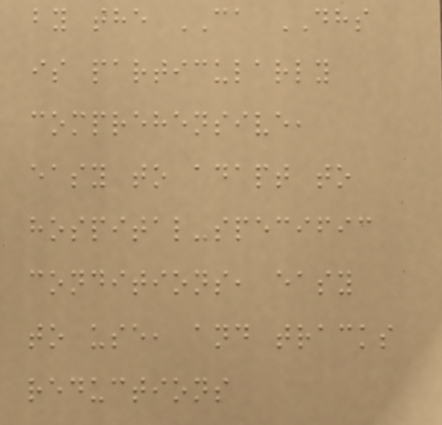by the CA DHS
is particularly
comprehensive,
easy to adapt to
hospital-specific
conditions, easy
to use, and tracks
reductions
